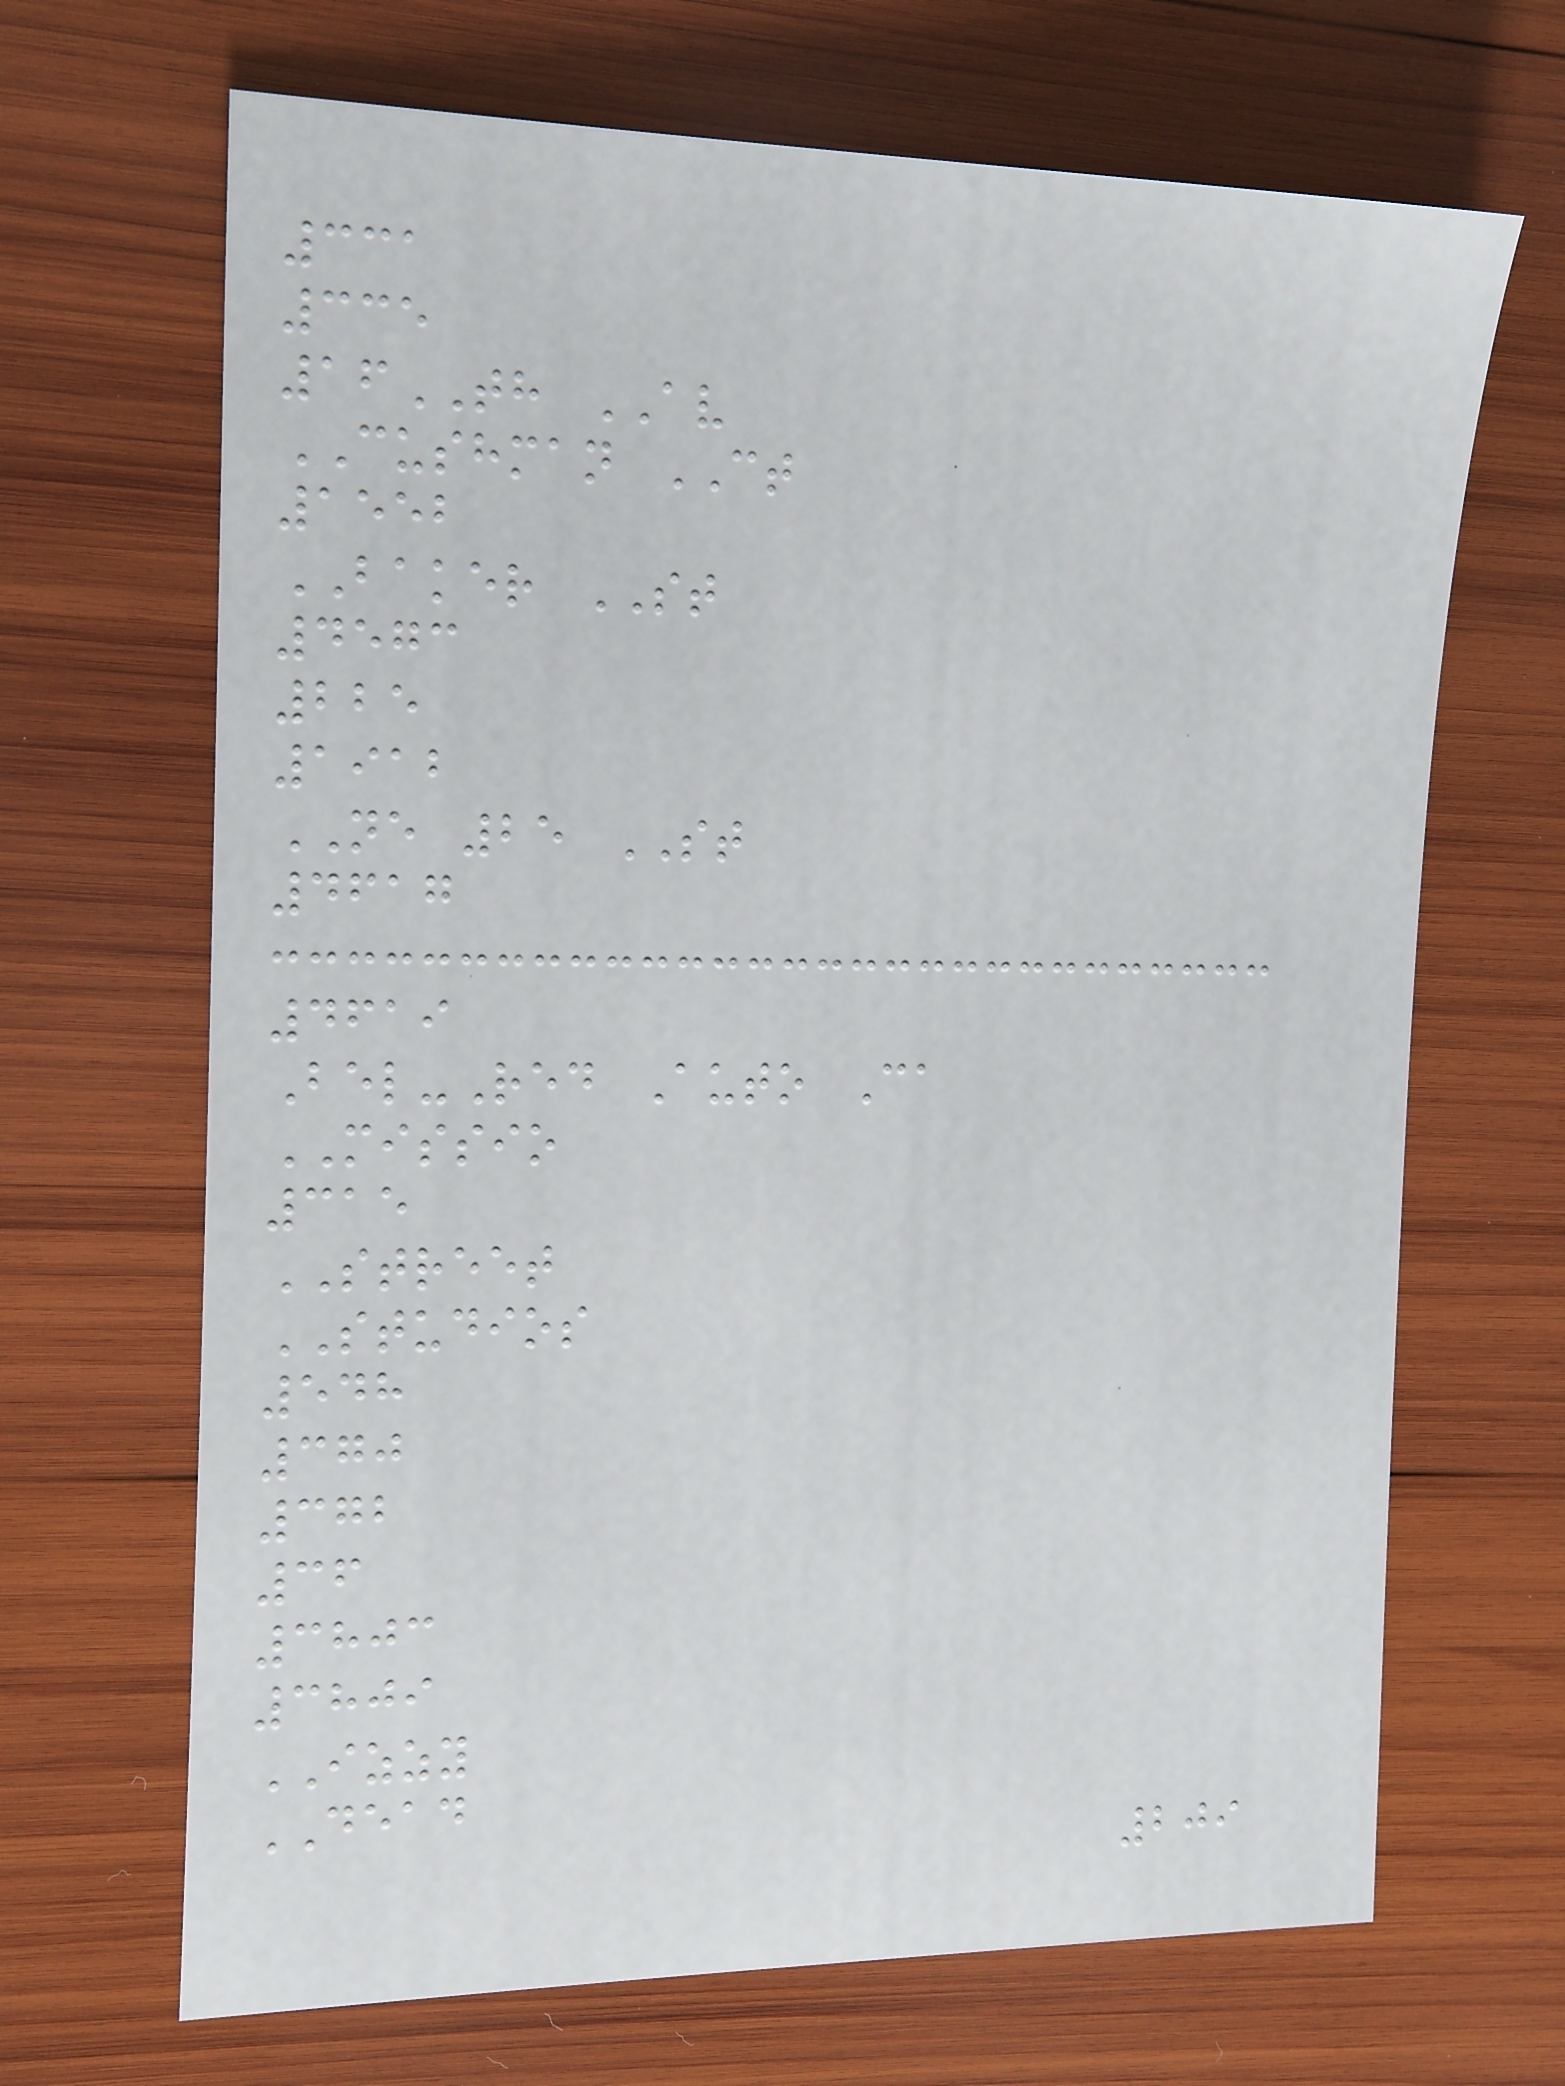331
335
16TH AV
CUSHMAN CT
1552
BAKER ST
4573
225
1912
NE 25 ST
4617
4619
Bel-Red Auto Ca
MISSIO
315
STREET
STUDIOS
548
370
372
36
3803
3809
IZZY
DEAD
209
